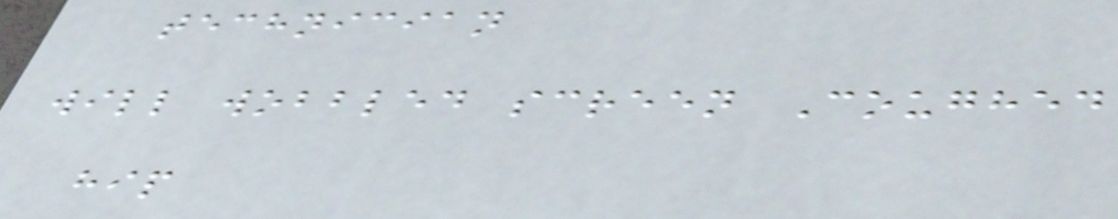technician
will wobbled screen Coughed
hip
